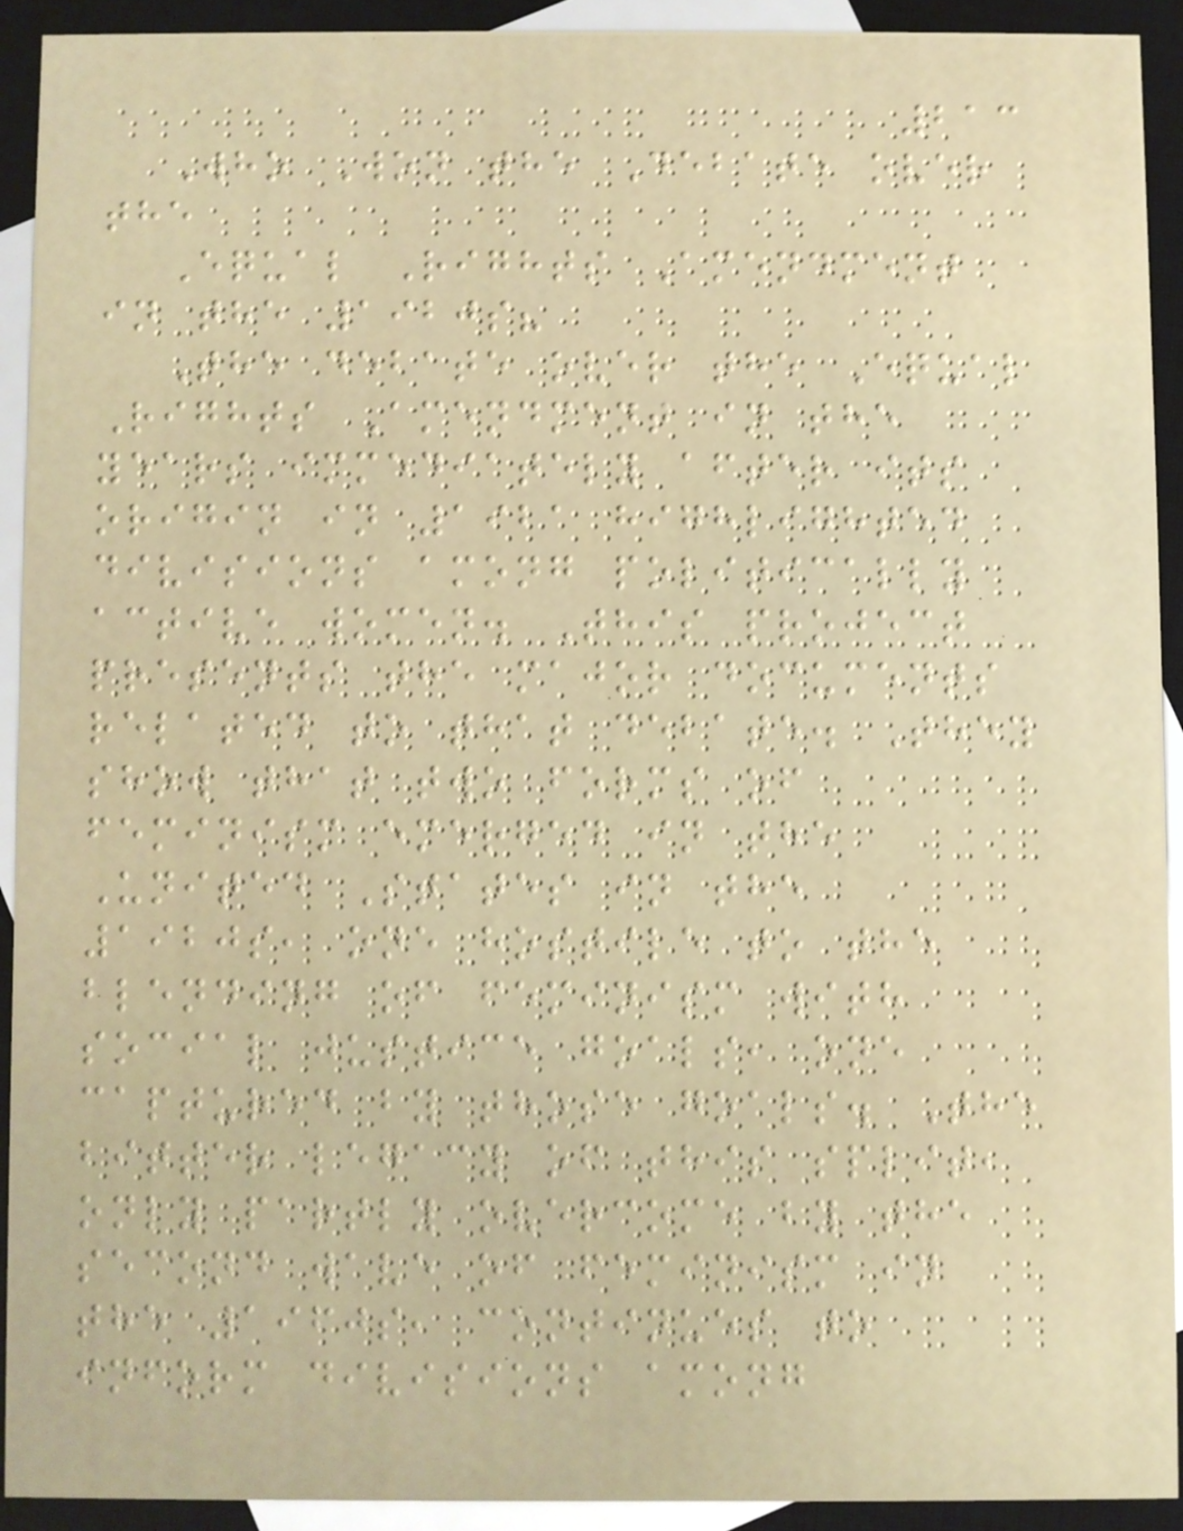213
Who Won the Debate over
the
Equal Rights Amendment
in the 1920s?
The debate over the Equal
Rights Amendment in the
years immediately after its
origin in 1921 highlighted
divisions among politically
active women. This project
presents the major documents
related to that debate. They
show that two forms of
feminism emerged in the
United States in the
1920s, one hostile to the
blending of feminism with
social justice goals, one
captured by those goals. The
bitter legacy of this split,
only partly overcome by the
second wave of feminism in
the 1960s, continues to
inform divisions among
